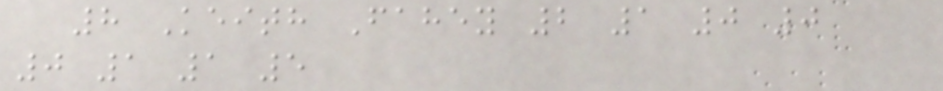8 Keith Fahey 2 1 0 0
0 1 1 5
